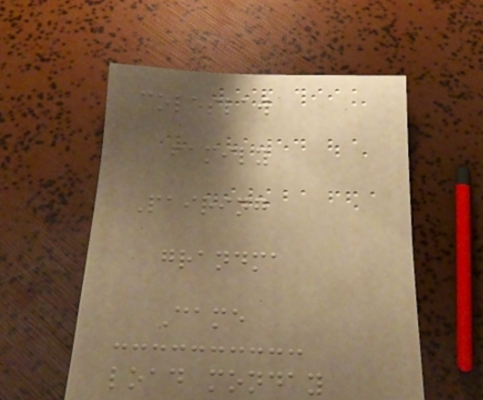coleslaw
family
Pairing
grandma
Came
load monday
